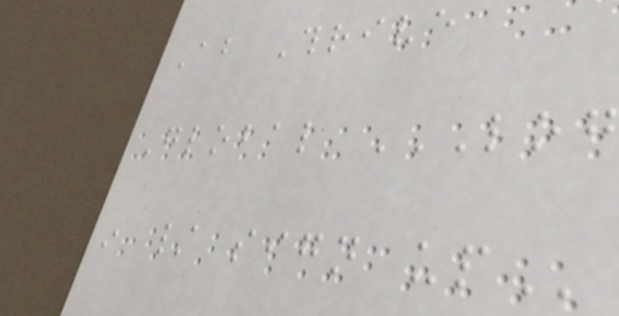About Thrive
Global LOG
IN / SIGN UP
